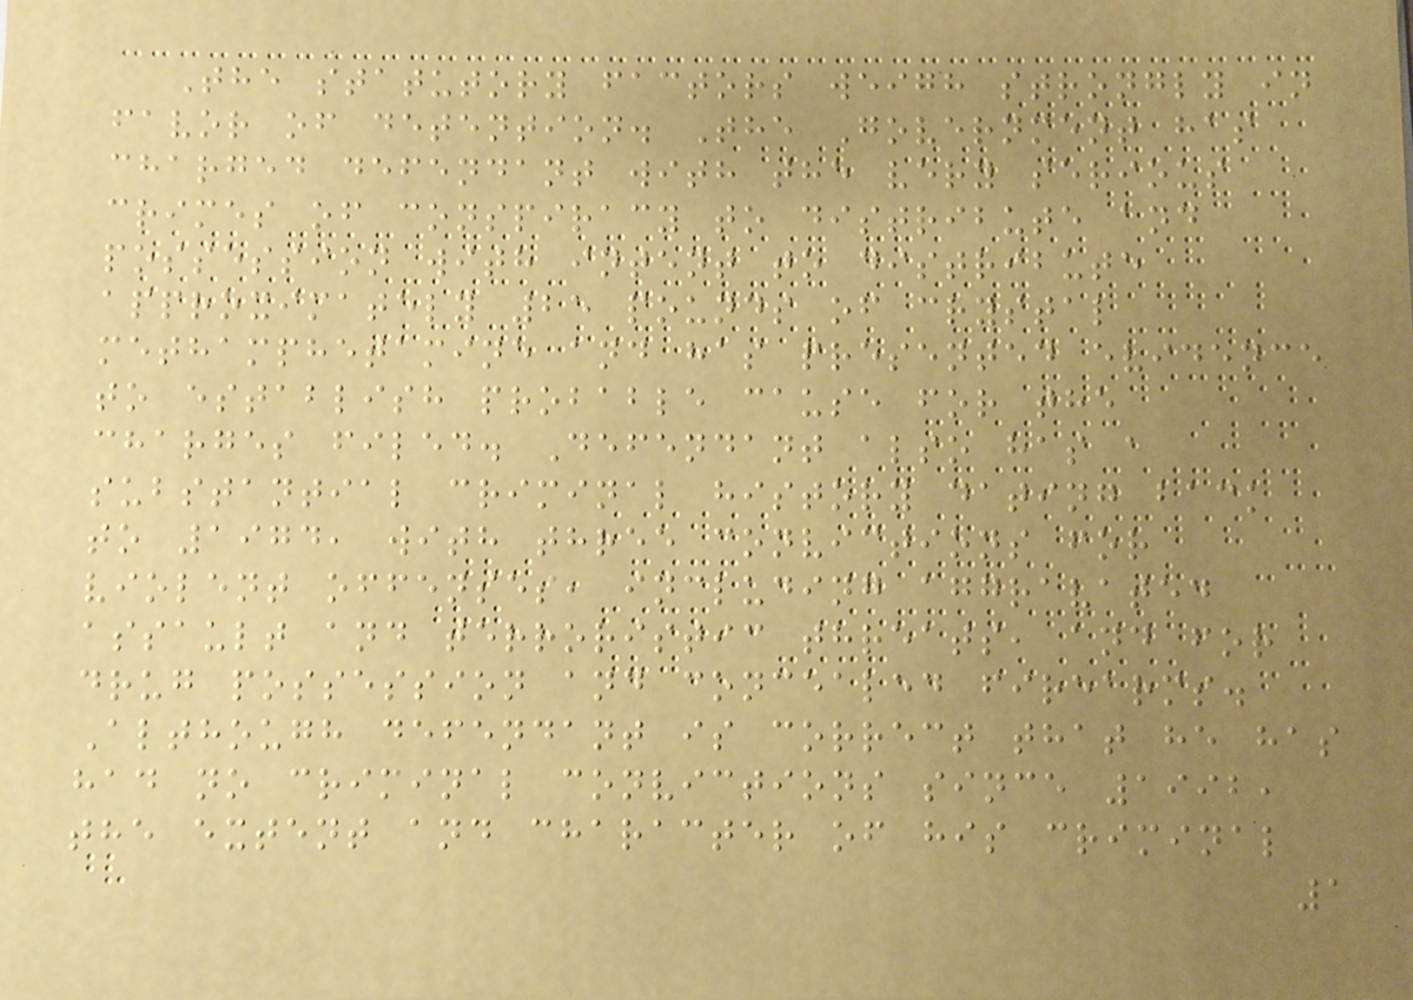The statutory factors weigh strongly in
favor of detention. The Government has
charged defendant with the very serious
crimes of conspiracy to distribute and
possession with intent to distribute
approximately 25 pounds of crystal
methamphetamine and has presented evidence
to establish probable cause for the
charges filed. Defendant also has a
substantial criminal history dating back
to 1974, with three convictions for
violent offenses, including aggravated
assault and terroristic threats, and for
drug possession and concealed firearms.
Although defendant is correct that he has
had no criminal convictions since 1992,
the extent and character of his criminal
1
